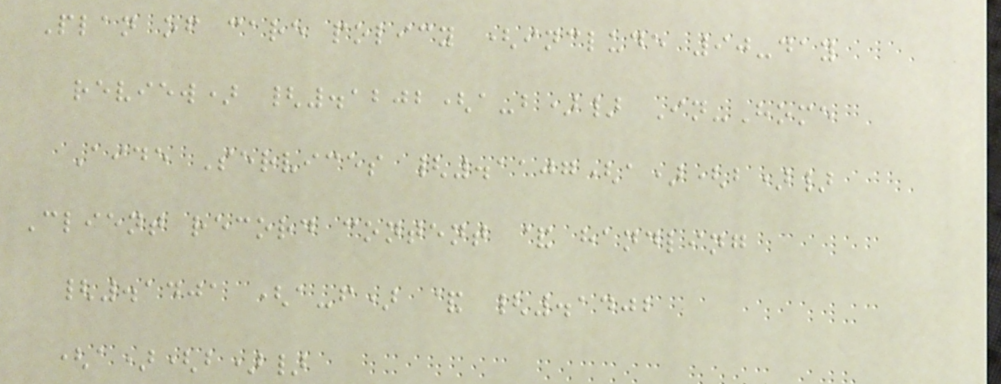Plan of care policy (include 90-day
review) {.1202(a-b)} In-Home
Aide Services {.1107(a)(b)}
Client record content & handling
{.1401 (a-f) & {.1402
(a)(b)}
